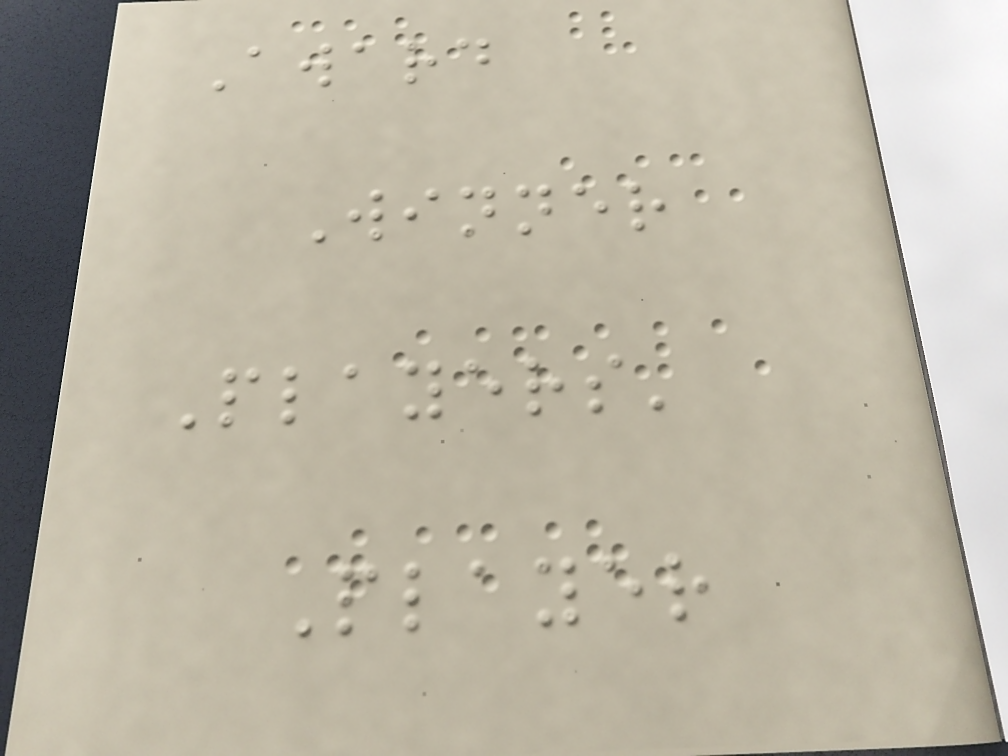Award
Winner
Players'
Player
